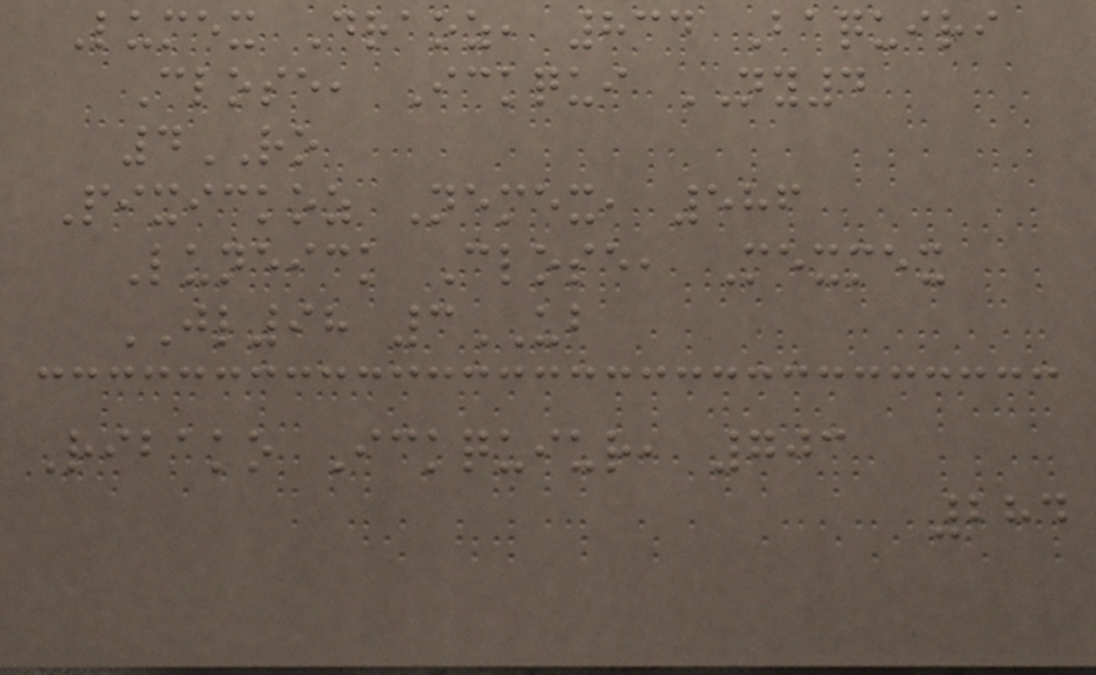Lumex Draoz, 834 Baquiri
Close, Ickqui NY4
4RO
Pixickoz Nemex, 586
Luneick Close, Mexmex
JL98 3UB
Ribako Ickquiur, 703
284
